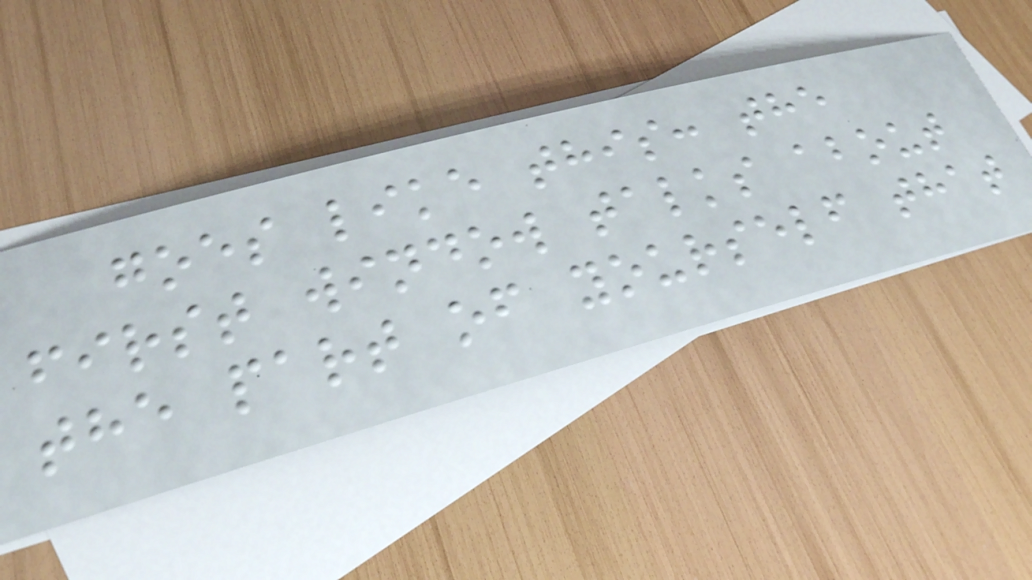goes like this: the
first window talks about
the part of yourself that
